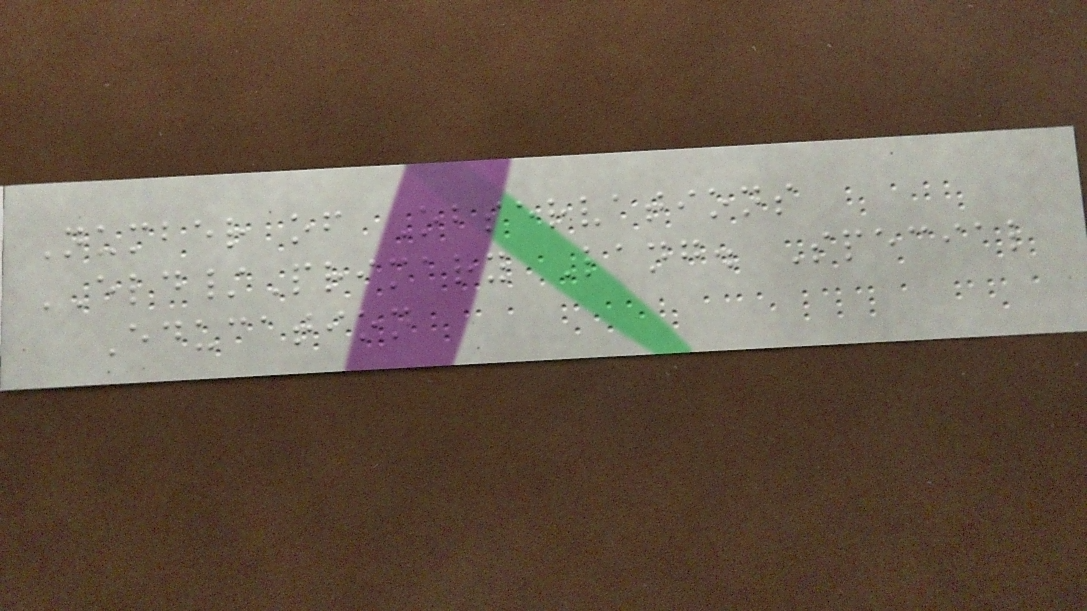Number of Observations
ELD/Primary Lang. Special
Education
